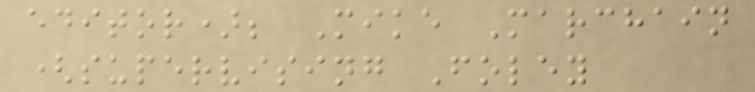editor); Mike Marchain
(supervising Foley
